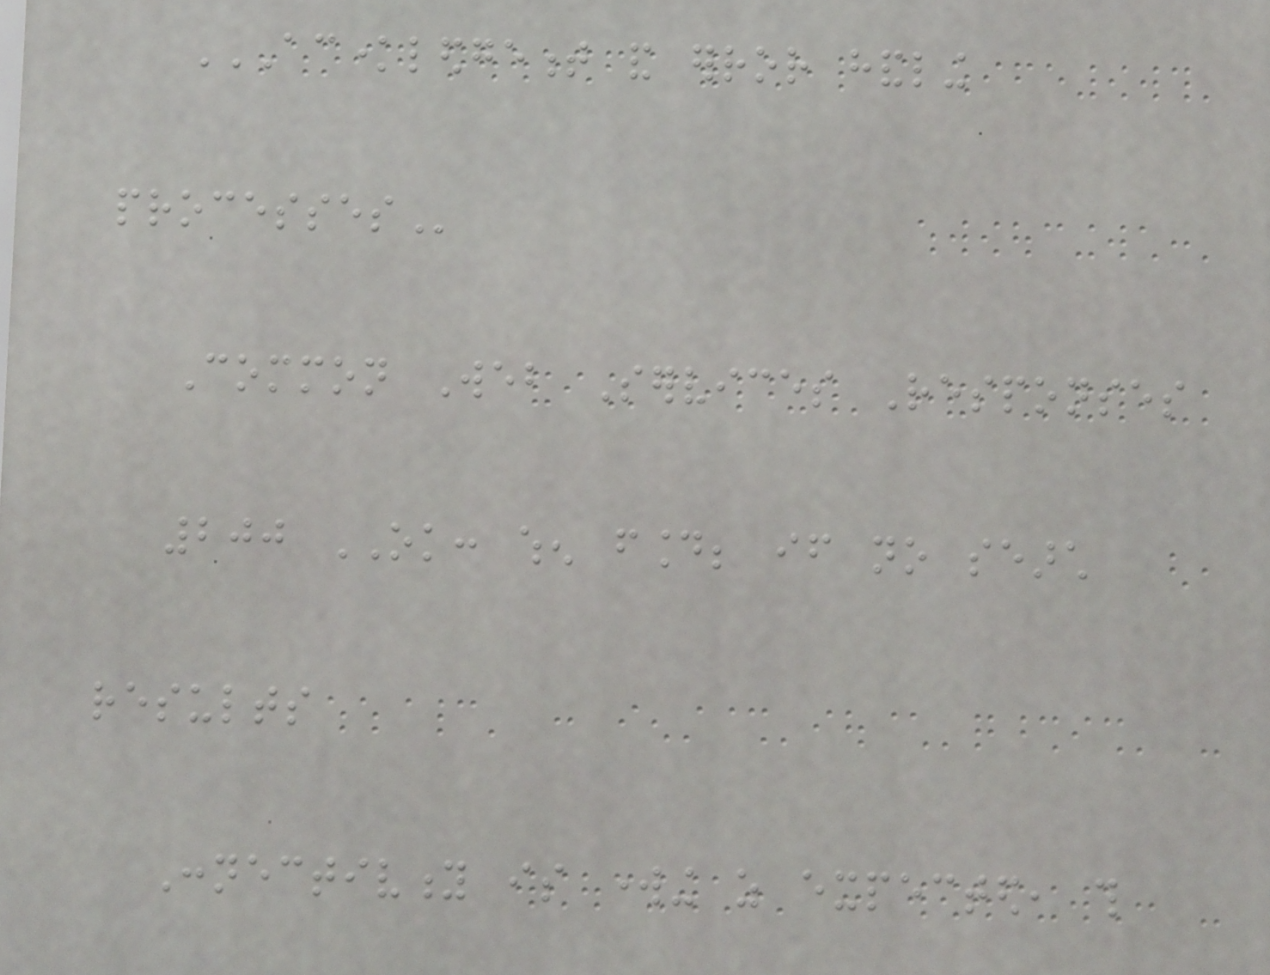ACKNOWLEDGEMENT AND ERROR HANDLING
PROCESSES
Common Web Services Responses
200 OK: when found; if no search
results
Connectivity is working as expected, this
